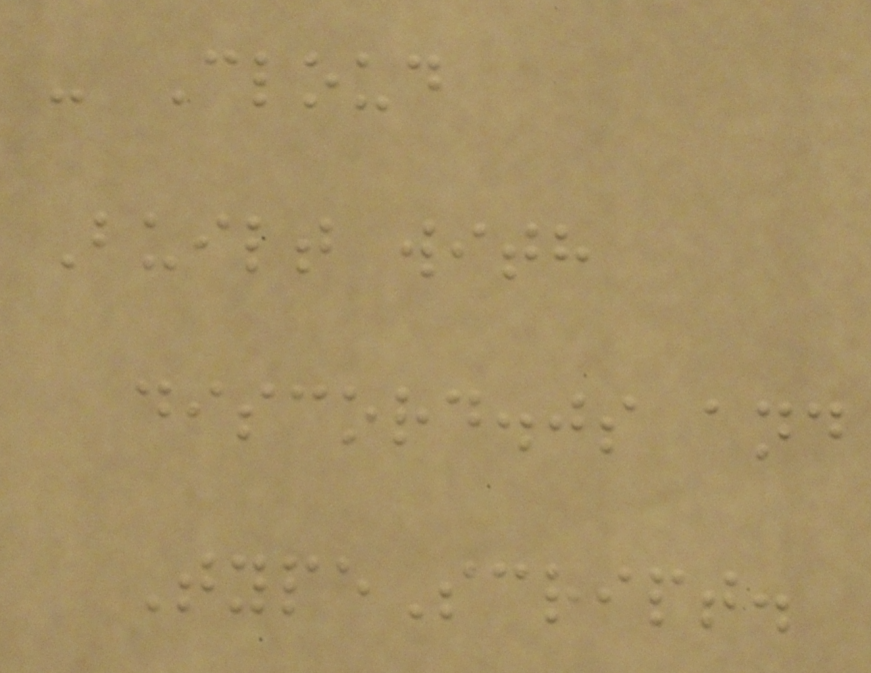- Cloud
Built with
discord.js and
TypeScript.
